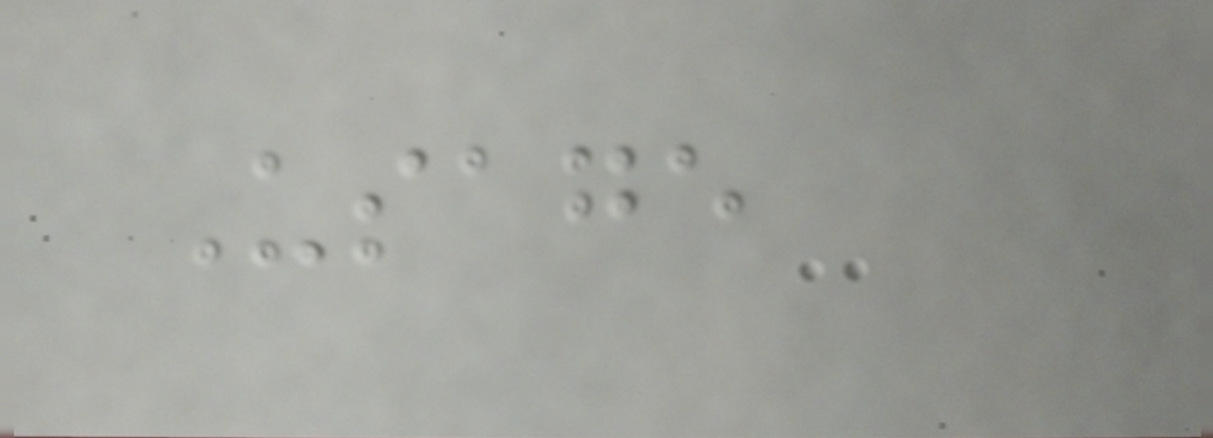Usage
